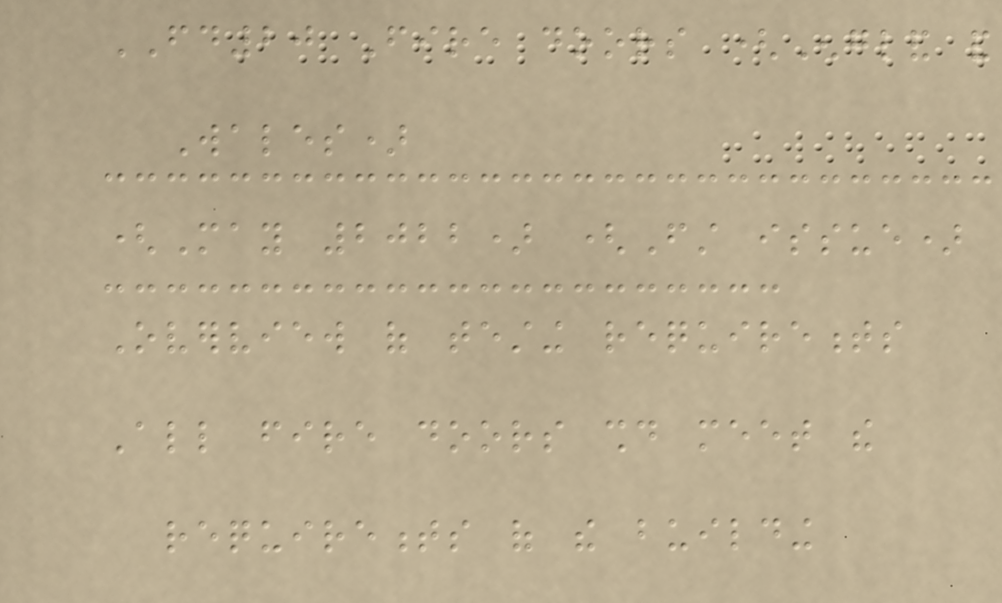FD20 Fire doors (England and
Wales)
(May 2022) (First issue)
Overview of testing requirements
All fire doors should meet the
requirements of the building
